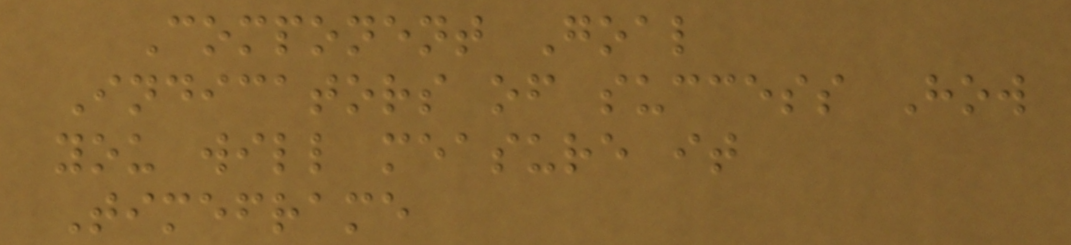Component Goal
Indicators of success How
you will measure it
Timeframe
